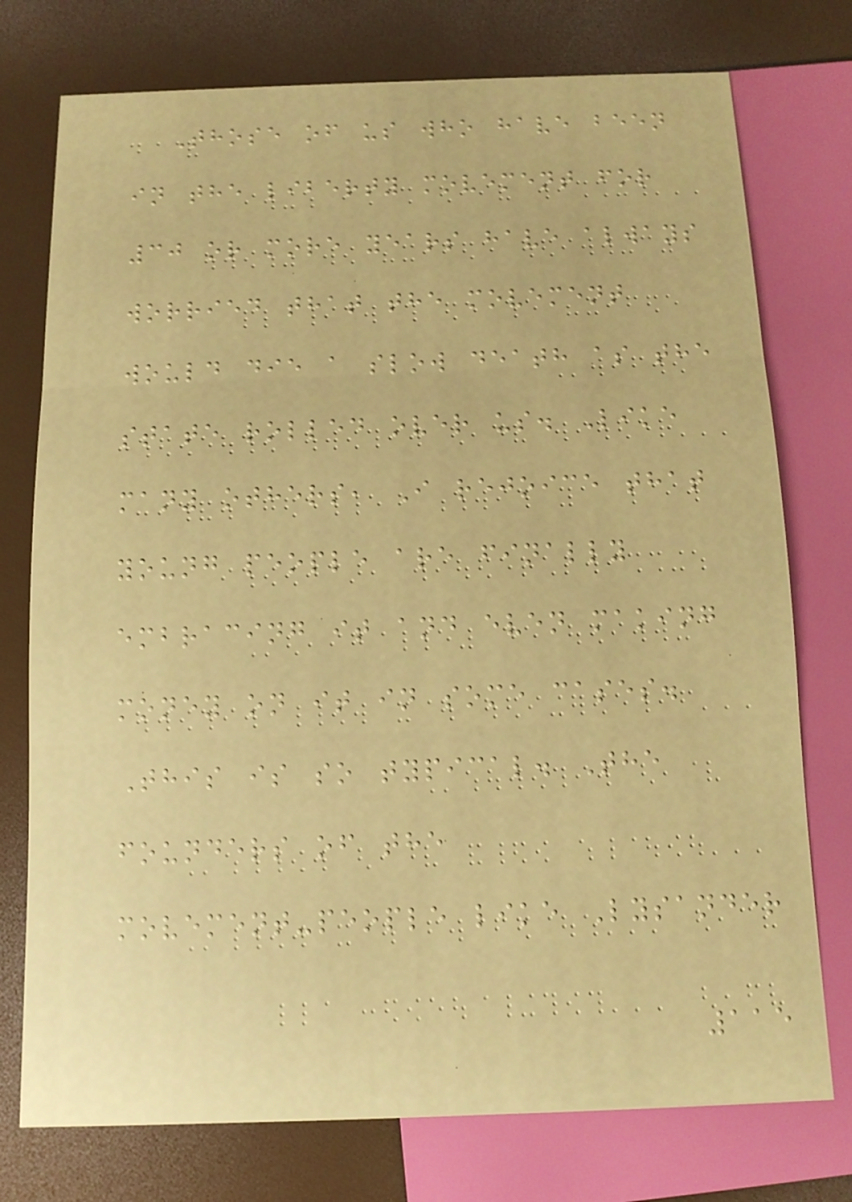Those of us who have been
in the liberty movement for
30 or more years have always
worried that the movement
would die a slow death as the
state rolled over us. Like
many others, I rejoice that
young people are finally
embracing it and even making
money on it in some cases.
This is so typical. The
founders of the
movement-people like Lysander
115
